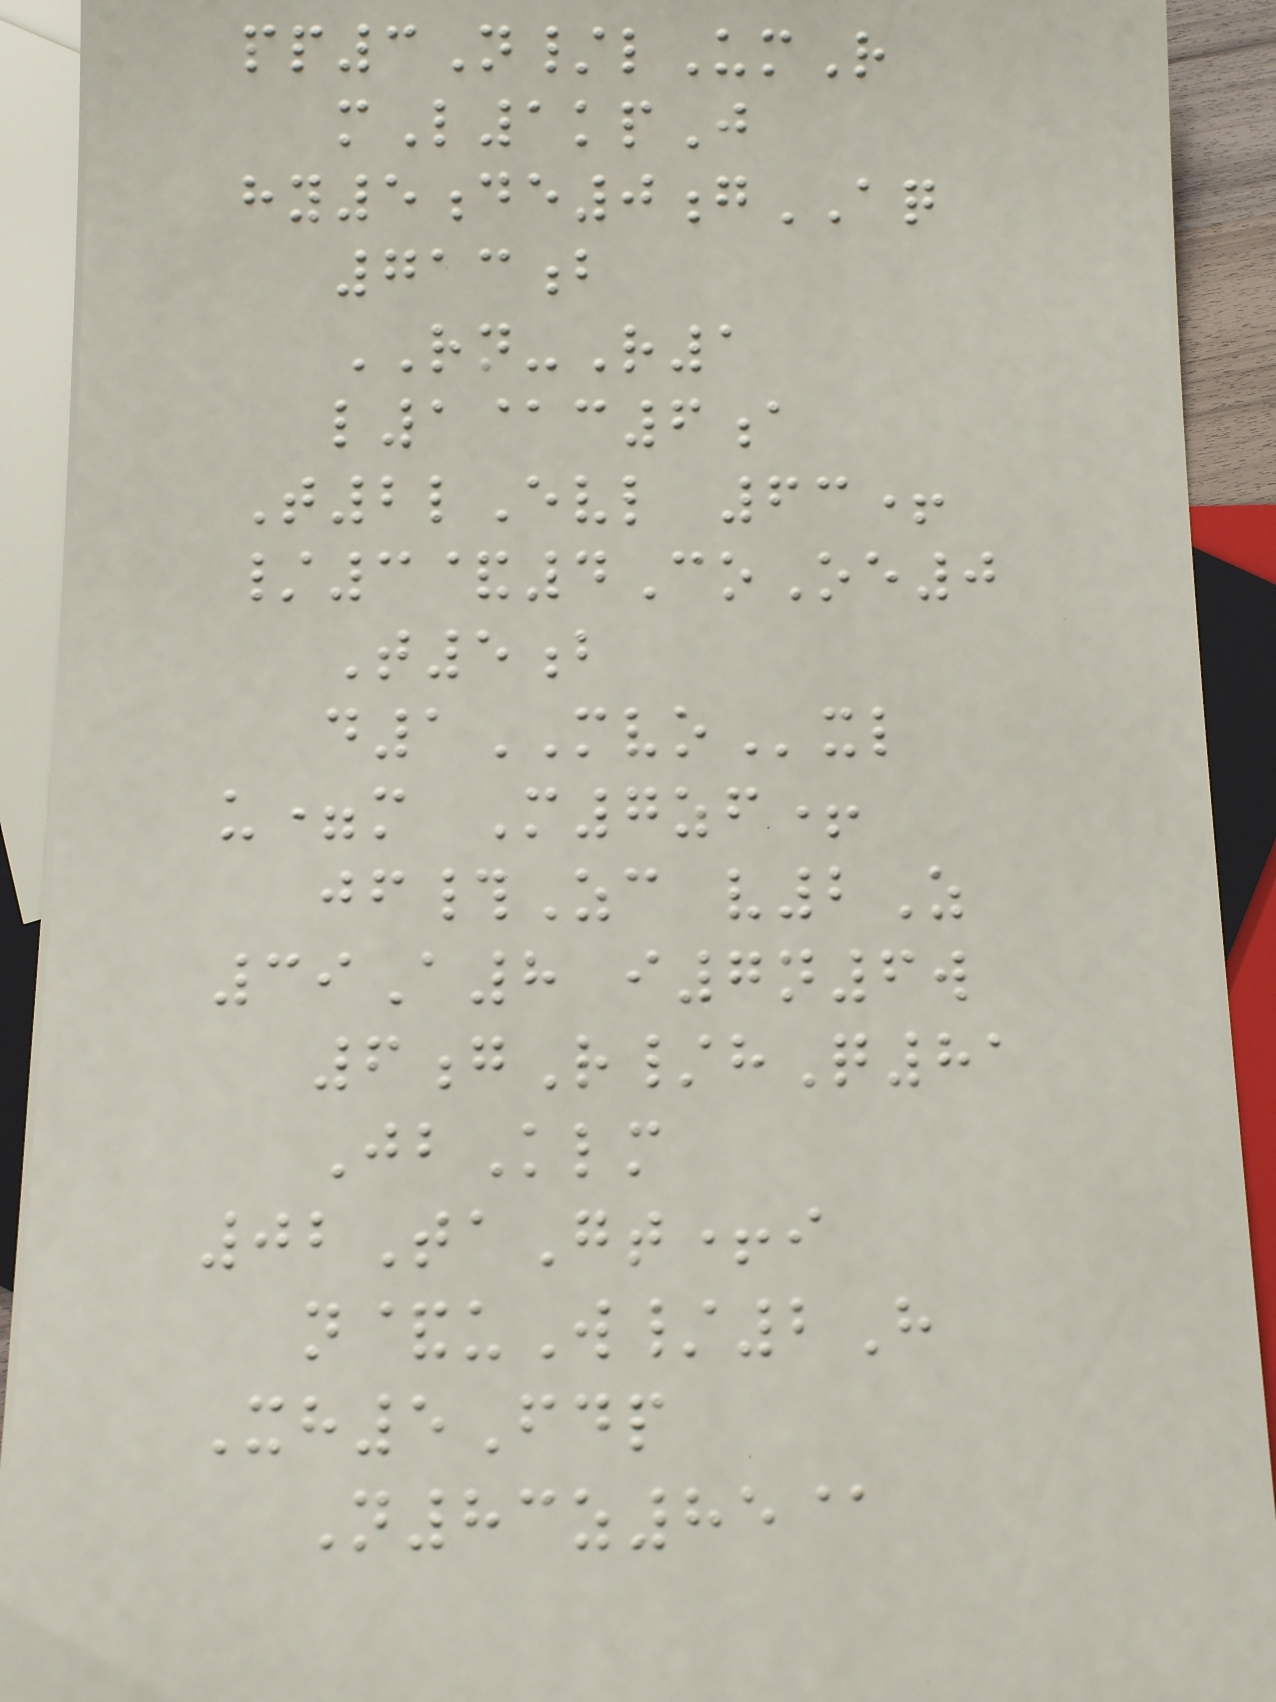pp3N/lUmR
mL1kpJ
hy5de0gAQ
713b
RN-R1
l1@c6a
T2lEvl 63+
/3&4CoOe0
T5b
d1MVOxl
u=m M7zf+
jf#Zc v2Z
39A8 i7n6w
6gR/hQ81
JbKlm
02TaGt+i
n&uW/2H
Xh5Fdp
N83z85@
